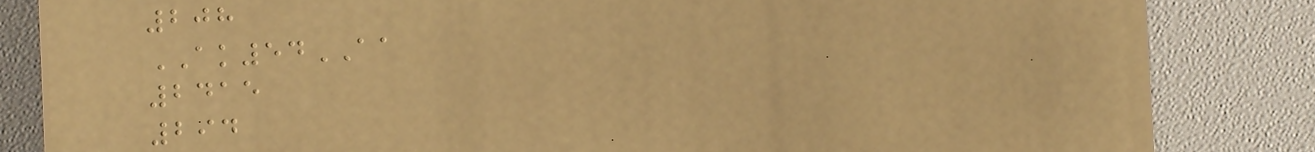208
AK54AA
2415
294
